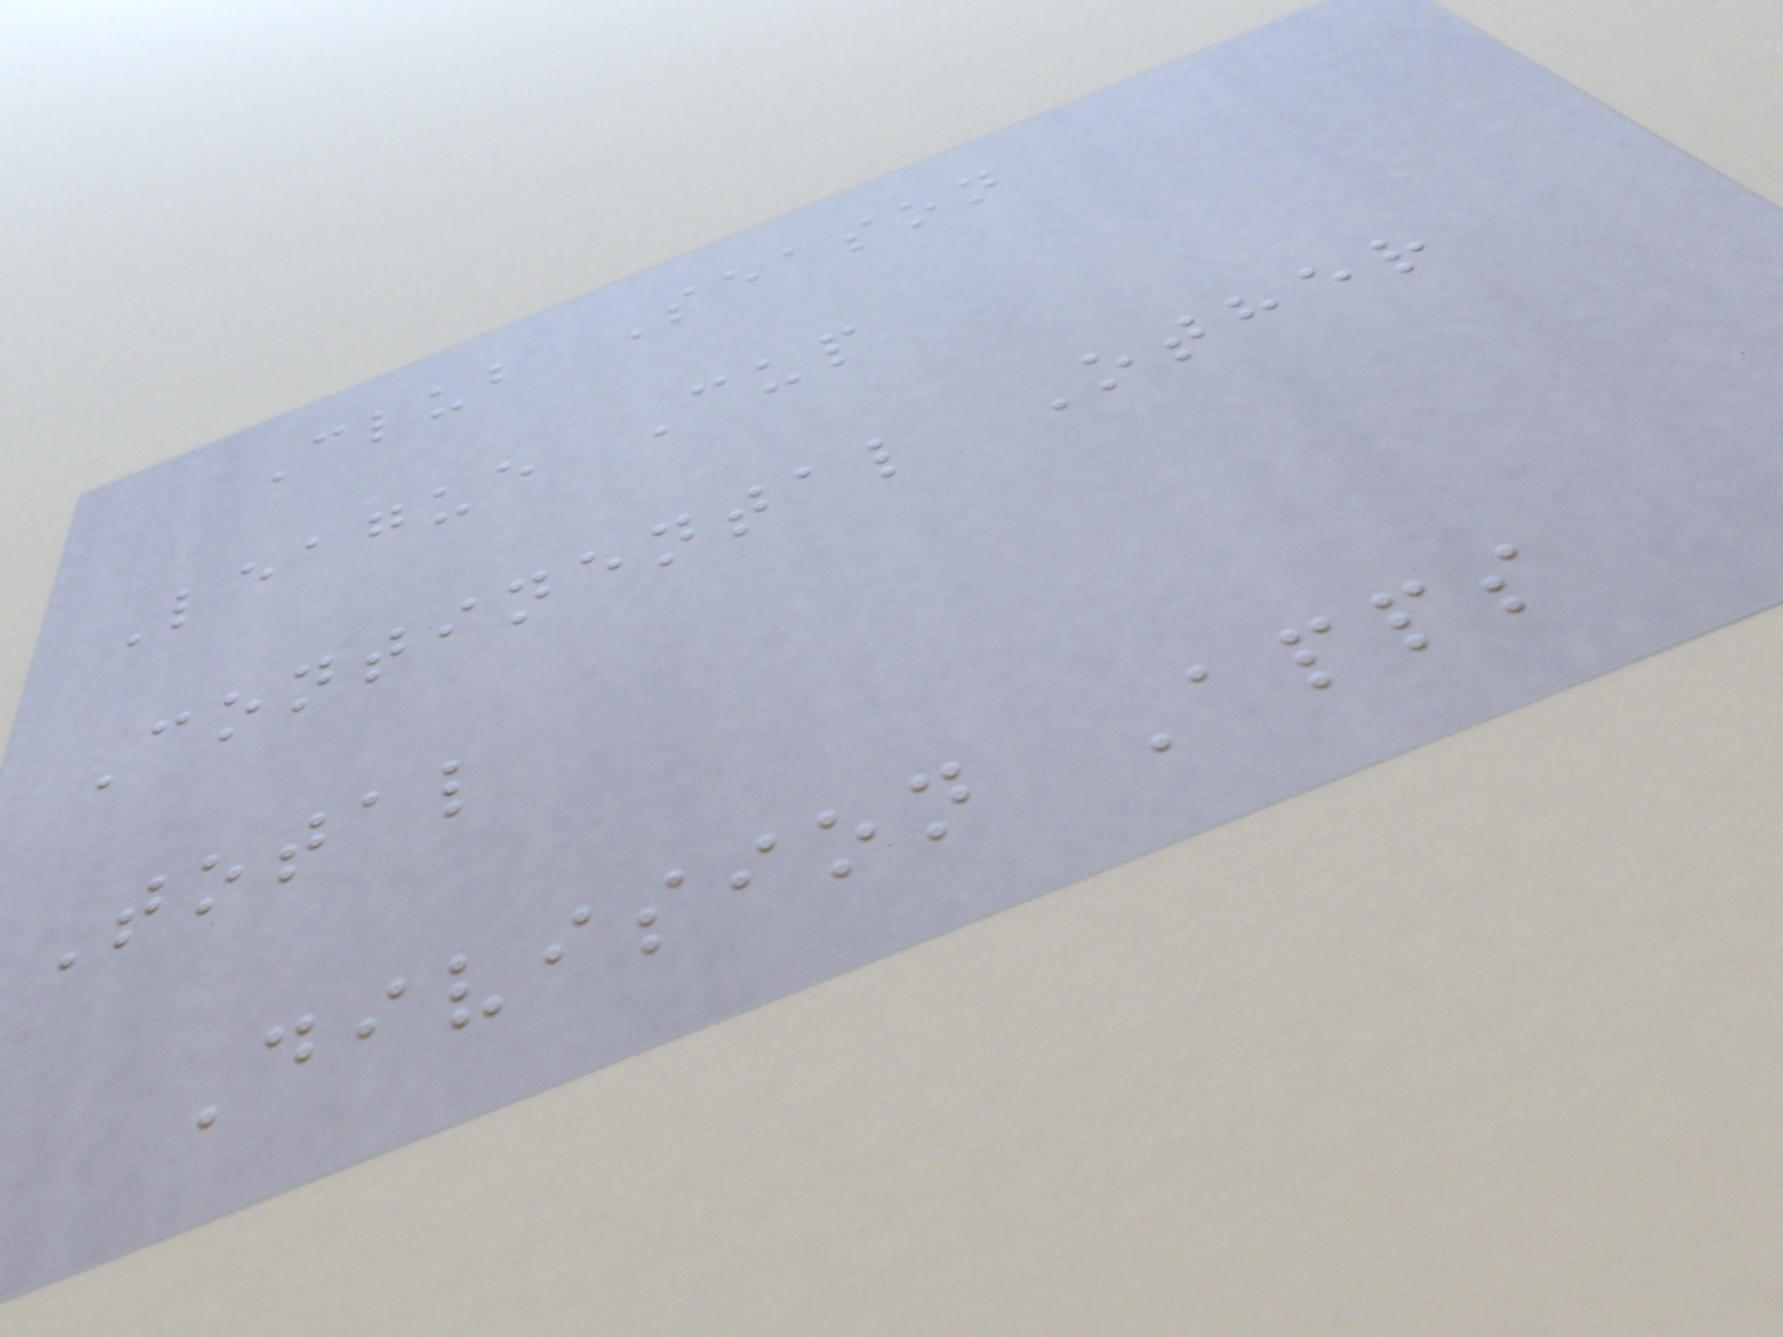Club Season
League Cup
Continental Other
Total
Division Apps
